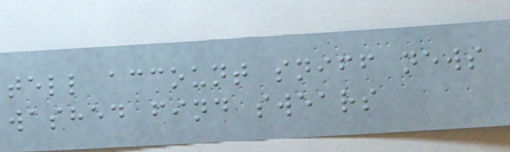tell account sniff news
washed find swears
